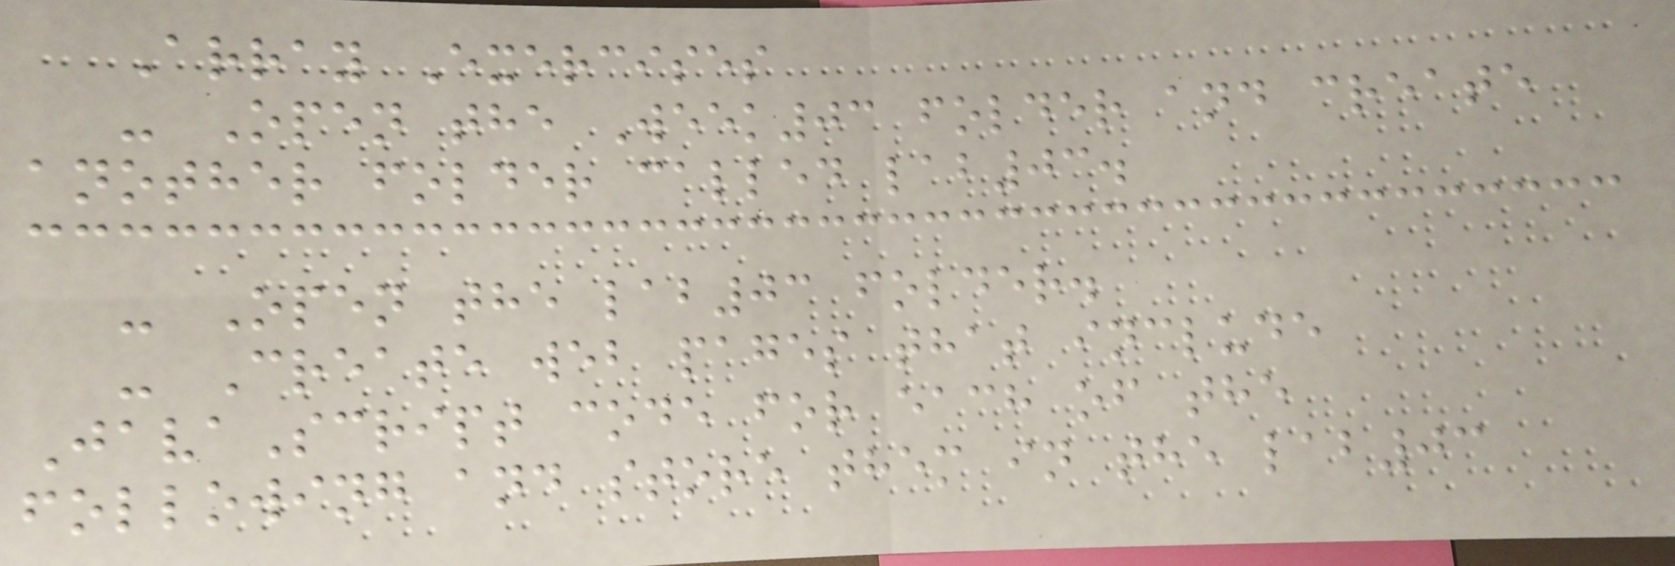Array Exercises
- Open the Week03 folder and create
another folder called lab03.
- Open the lab03 folder.
- Create web pages that include
JavaScript code for each of the
following and store them in the lab03
